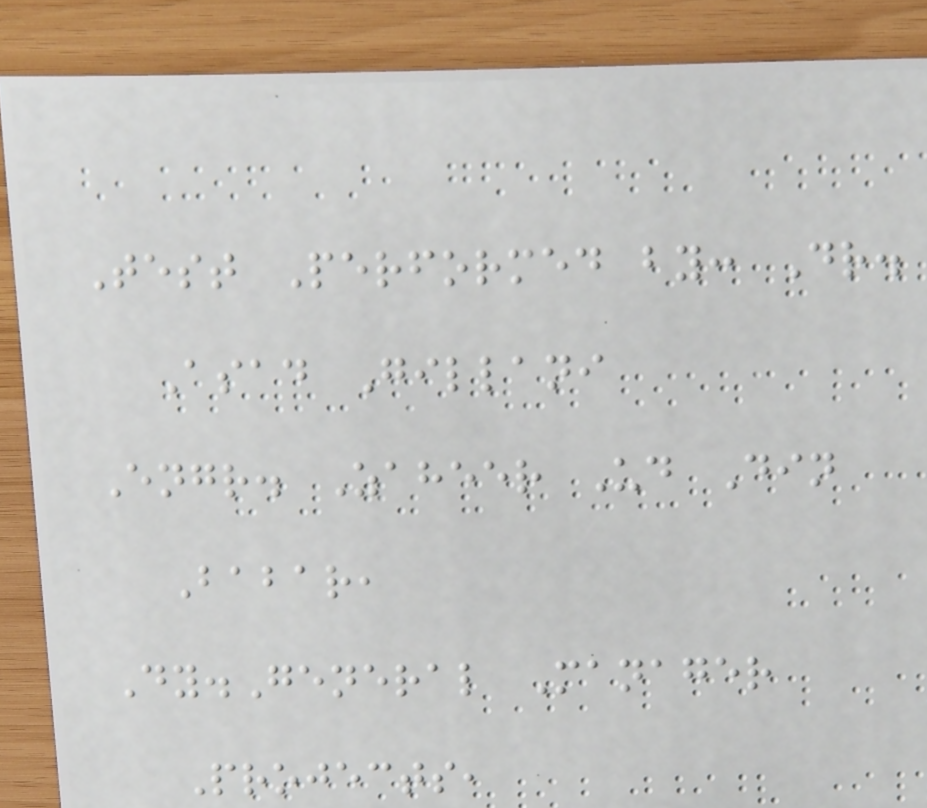Test Performed by: Dr.
Asad Gillani
Engr. Zaheer Ud Din
Babar,
Dy.General Manager
Projects,
